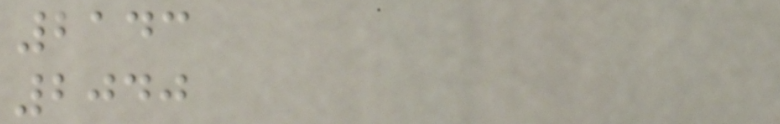2143
2040
